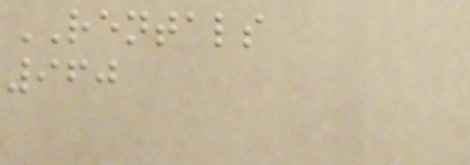RENTALS
960
